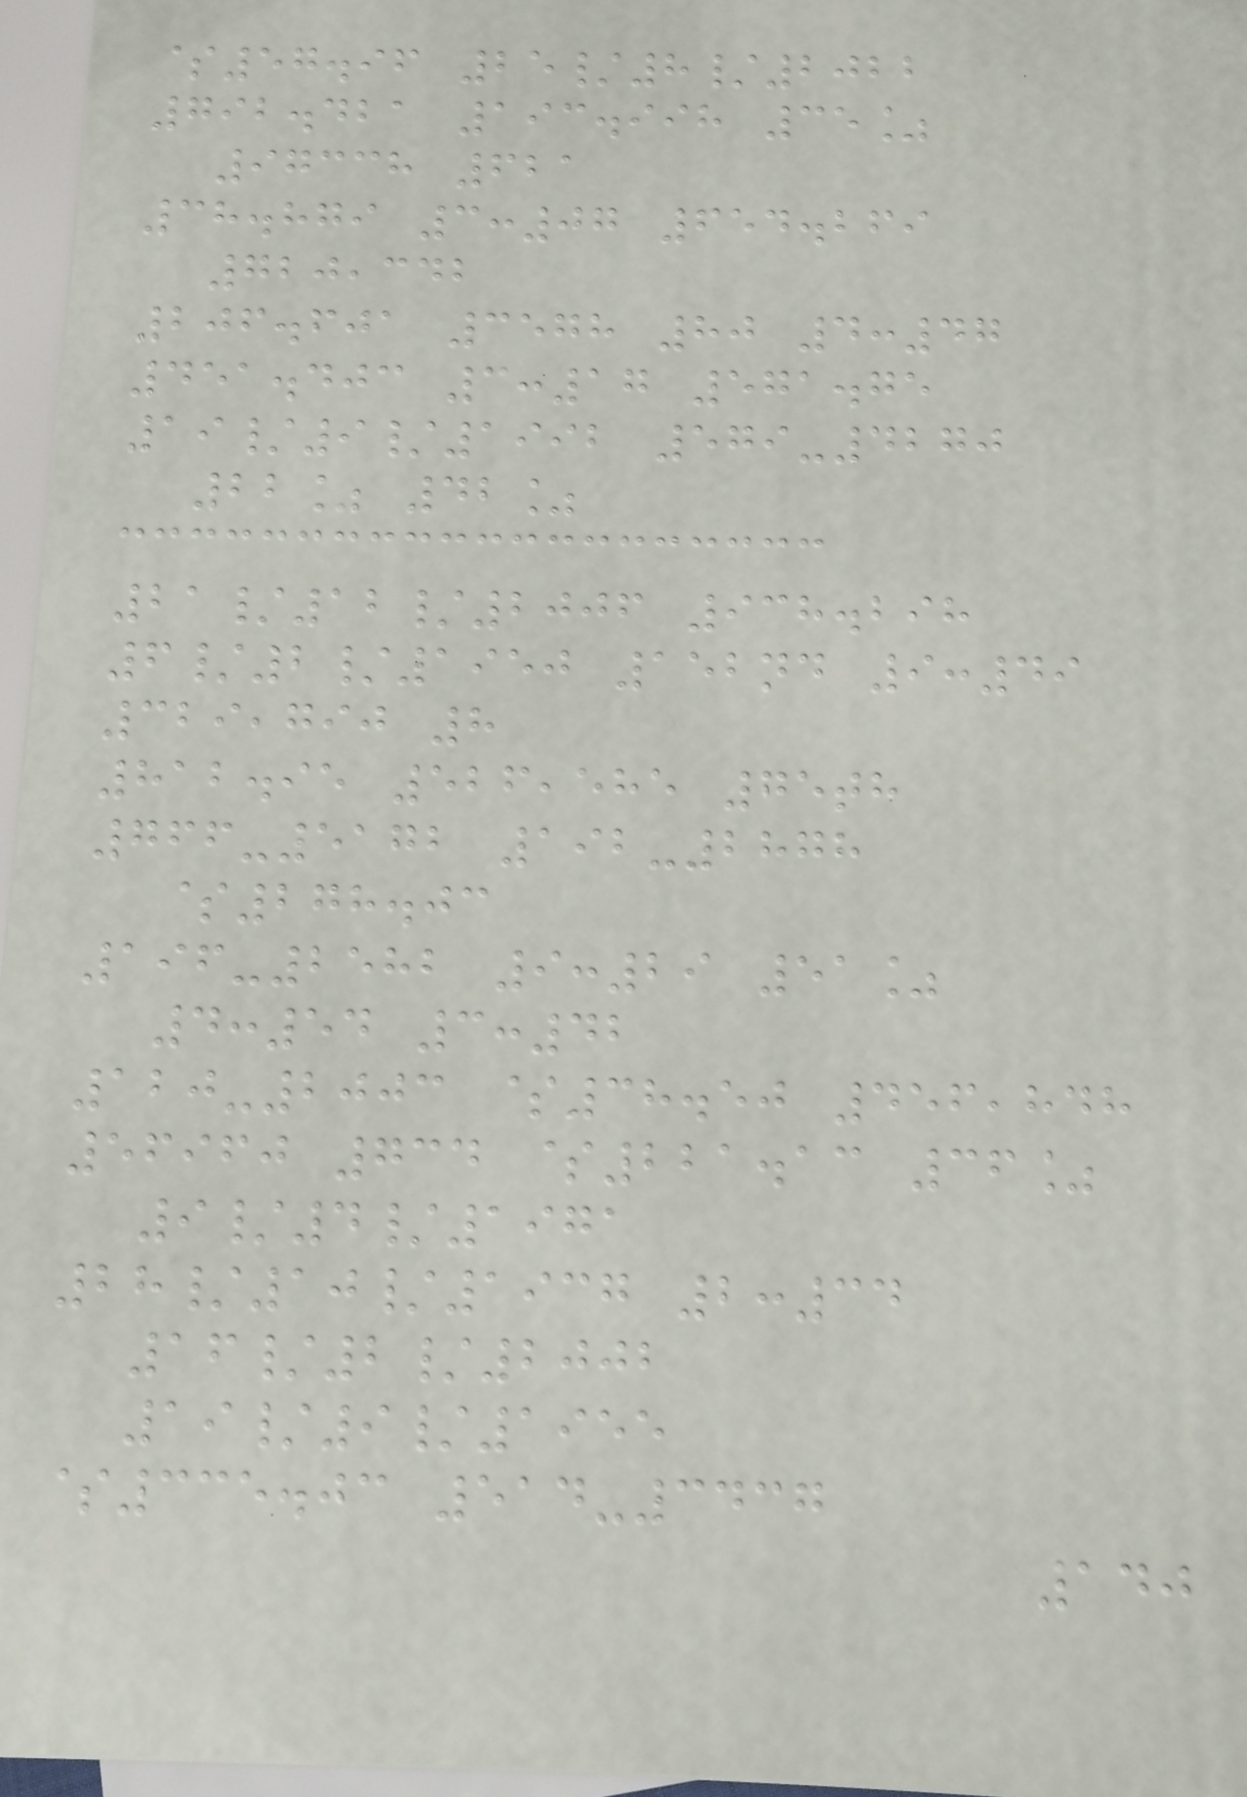$57.96 25/8/2022
792.421 193.998 35%
97338 621
38.879 3:07 654.269
720,342
206.601 3578 80 4:47
451.403 3:17 571.75
19/9/1992 579-4270
22% 42%
21/12/2006 938.298
6/2/1950 152nd 9:49
329,790 8
812.95 526,585 75th
766-5172 192-2878
$278.03
196-2582 9:29 51%
4:54 3:42
120-2003 $38.50 456,848
56960 734 $221.13 36%
9/4/1971
28/10/1937 2:34
16/2/2002
19/9/1955
$335.03 514-3437
140
